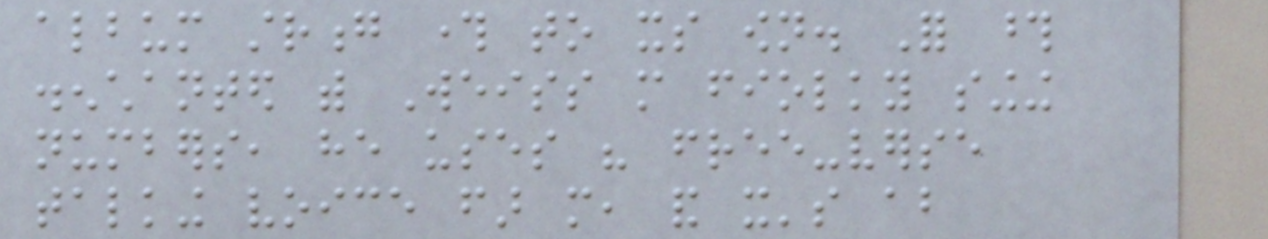album strong through to its own. For those
disenchanted with Weiss more fiolky singing
numbers, he uses his free-verse
talking voice far more, and it's about
